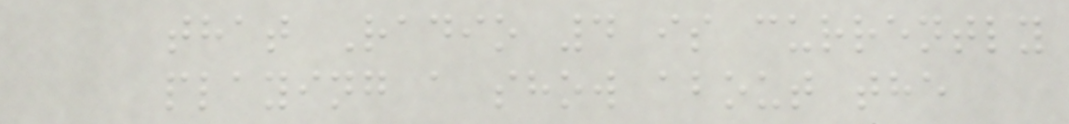that Radio 4 is currently
playing a show about the
